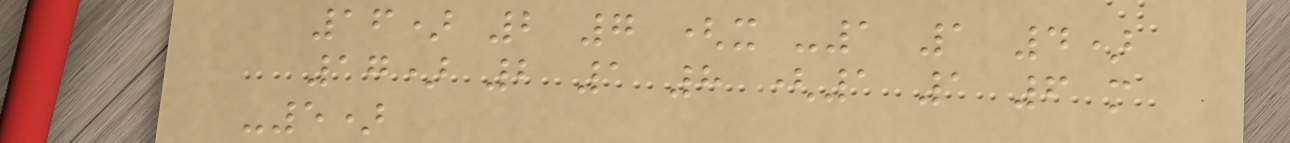16) 2 7 (x -1 1 4)
17) 2 1 8 (1 1 6 m
-5)
